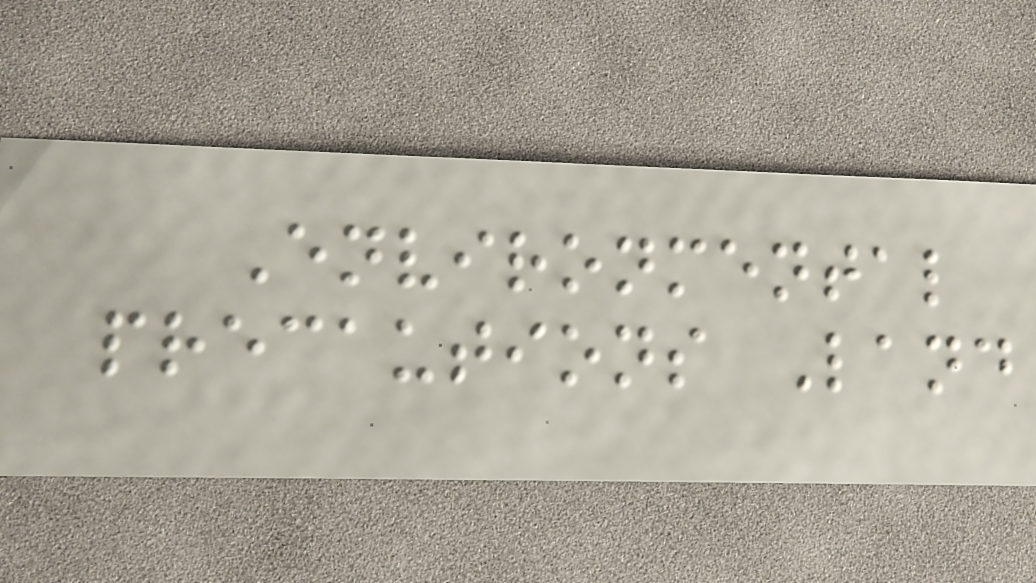Environmental
precautions Land
